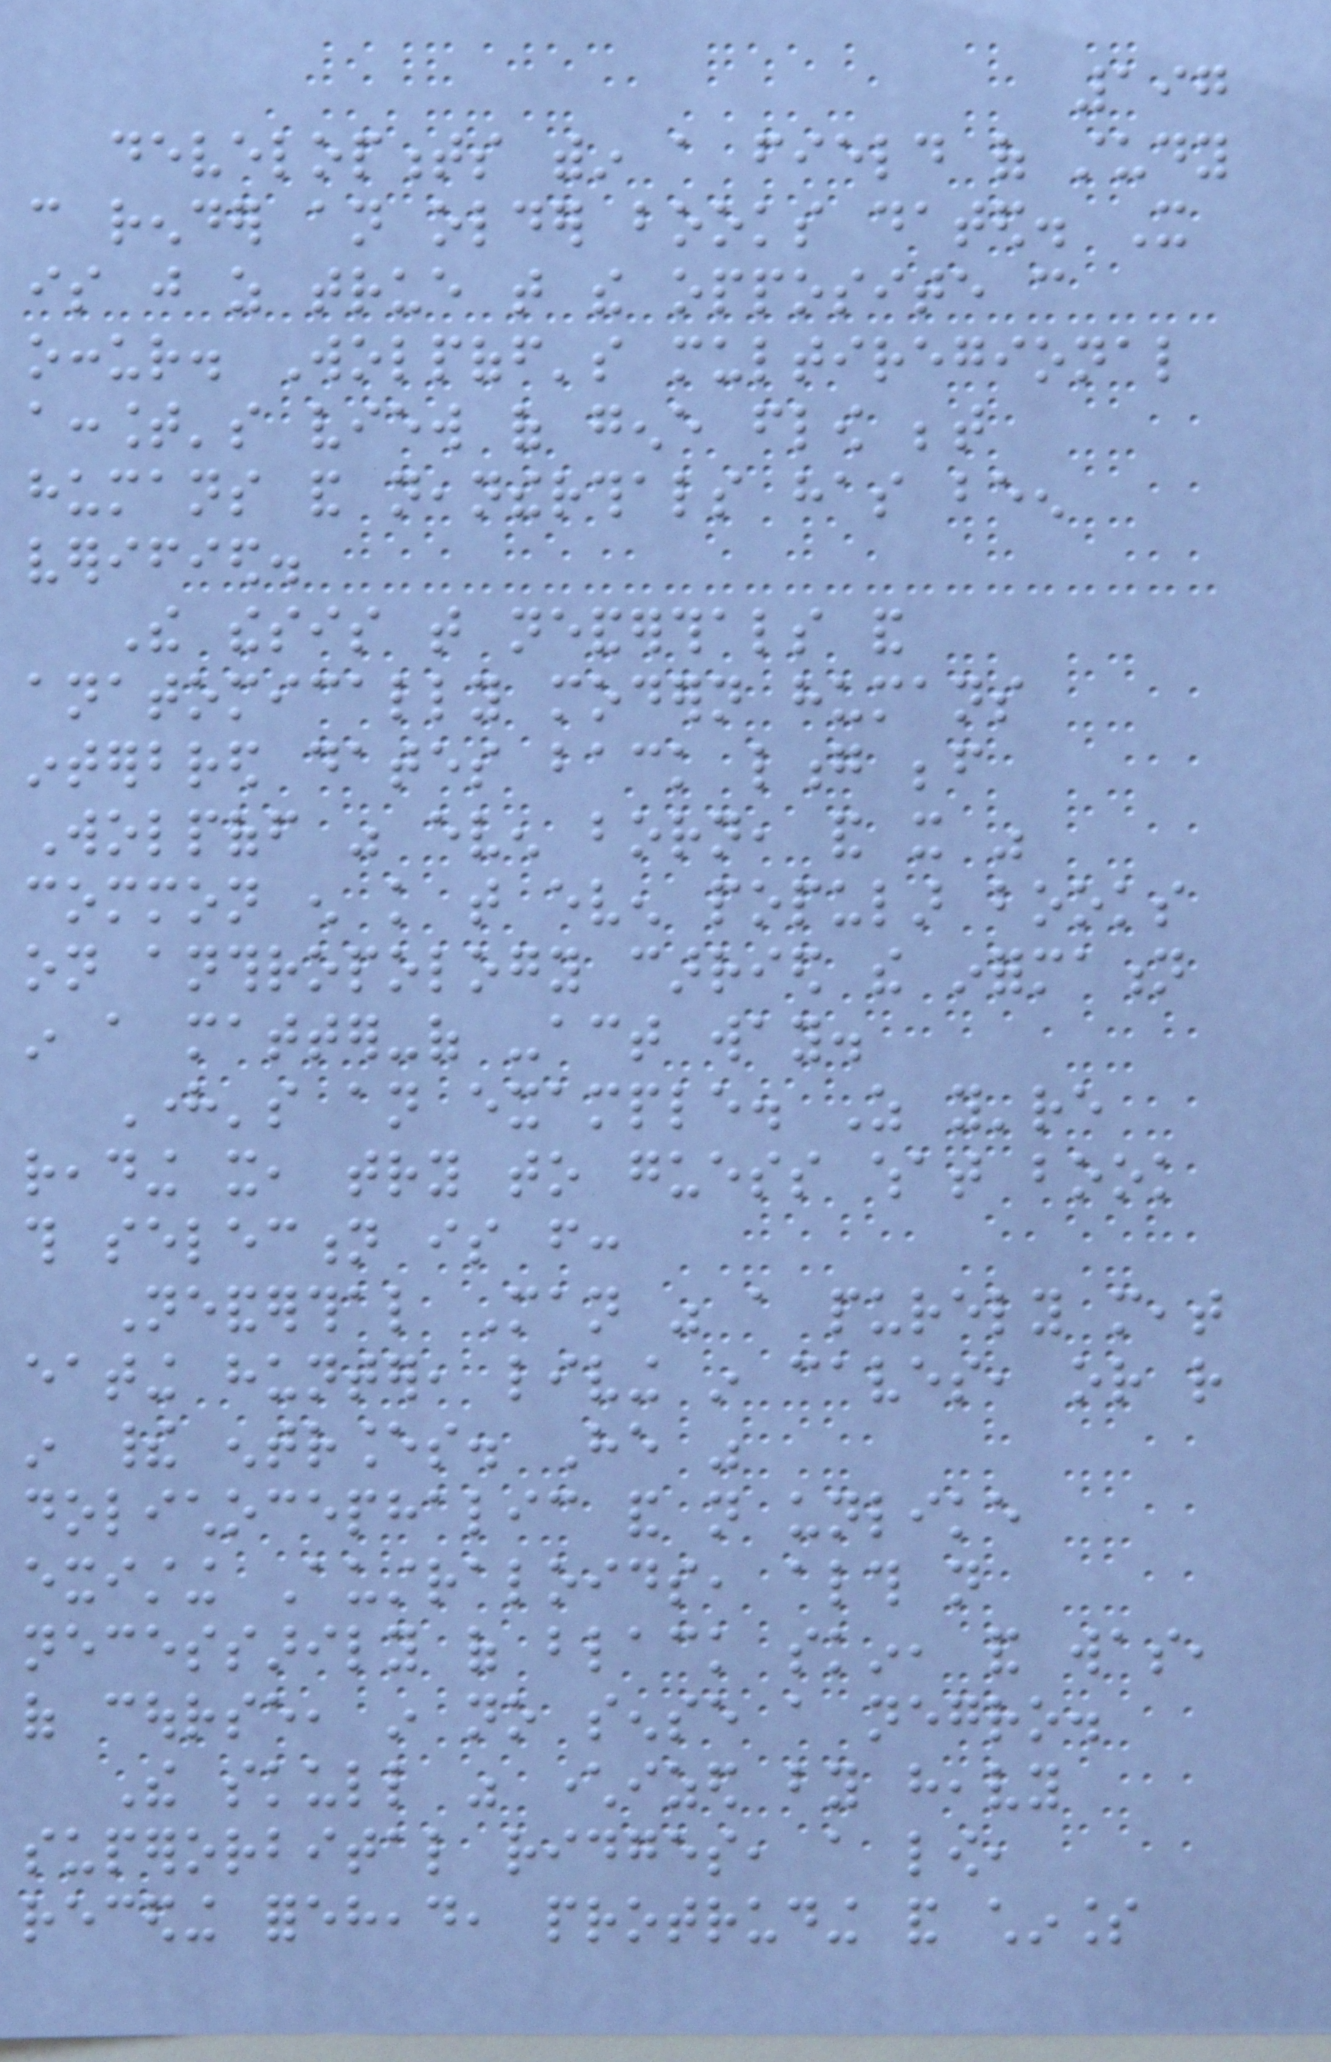197
developments within a field of study
can render an older books dated. It
is just as true that the opposite can
occur. Wolpoff's multiregional
account's view of gene flow between
humans and neantherthals has been
verified.
The thesis that neanderthals and
anatomically modern humans
interbred dates back long before
Wolpoff was even born, and it was
common enough knowledge that even popular books
on anthropology carried the information
in a matter-of -act way.
Here's an example. As you're
reading it, try to guess what book
this selection is from:
Neanderthal Man was a purely meat
eating hunter, living in caves, or rather
in their entrances. He was
dolichocephalic and not unlike
existing Australoids, although not
necessarily of black skin, and was,
of course, in no sense a negro.
The skull was characterized by heavy
superorbital ridges, a low,
receding forehead, protruding and chinless
